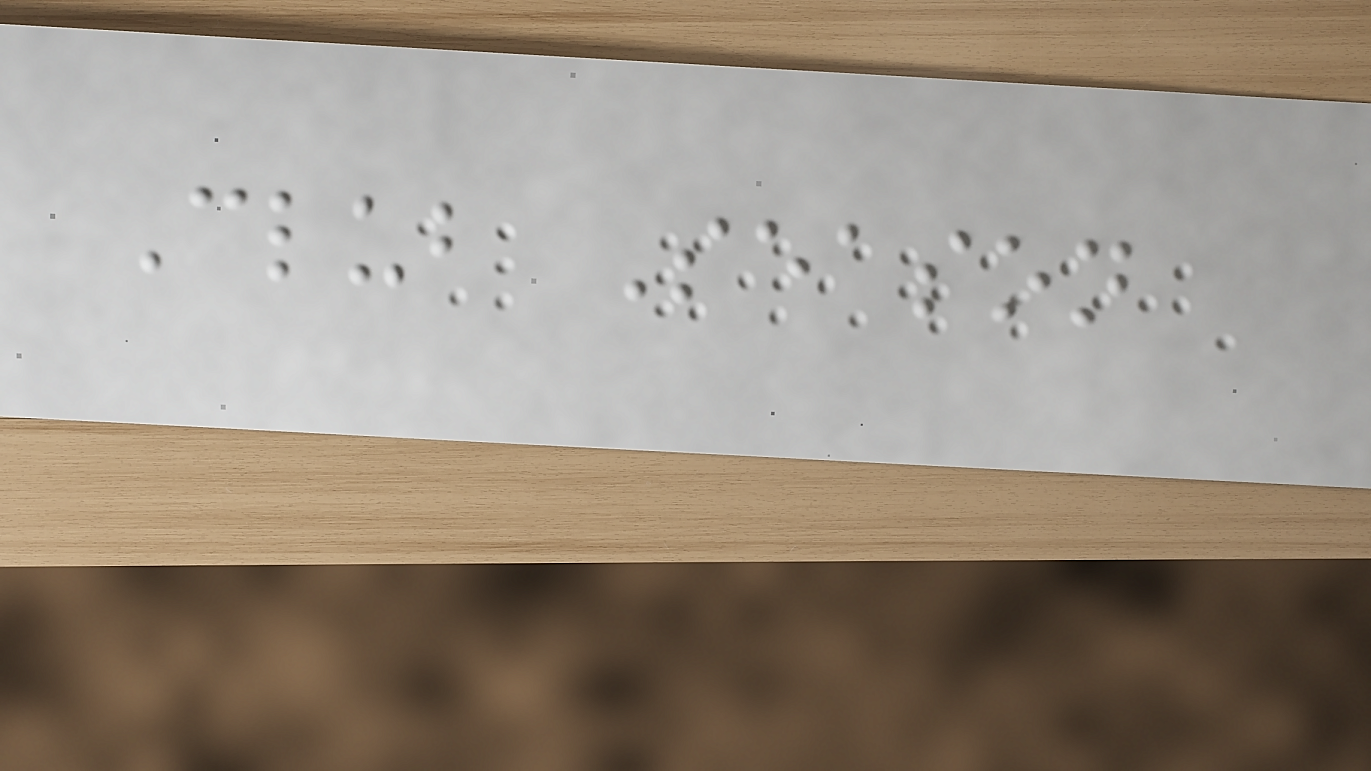Club Season
